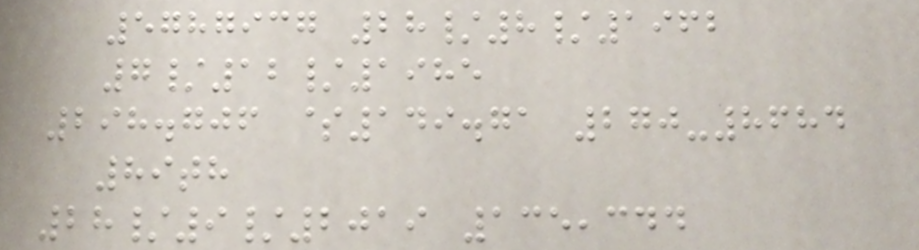5787937 28/8/1962
7/12/1985
298.706 $149.71 270-8684
89th
28/9/2019 135,344
